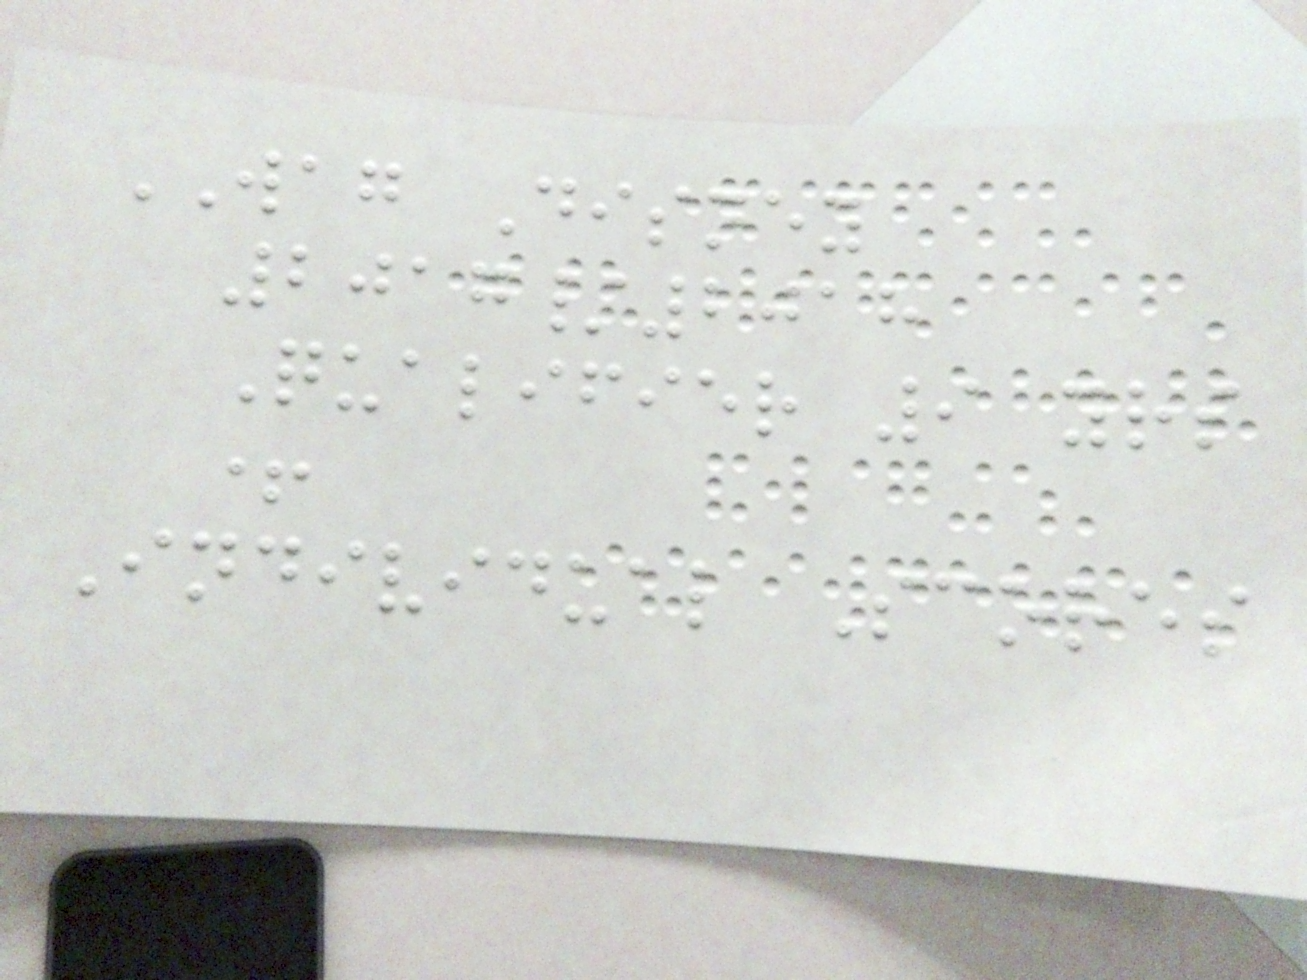WAG Disney
2017/2018
Qualifier 9 yrs
+
Individual Scores
